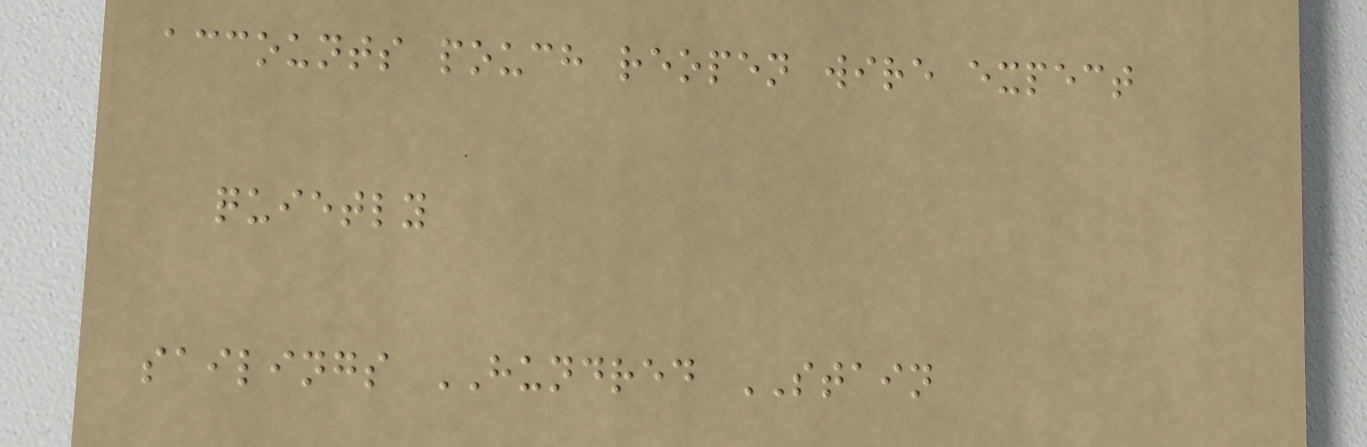accounts pouch reopen wire expect
quietly
sailings HUNDRED STAIN
